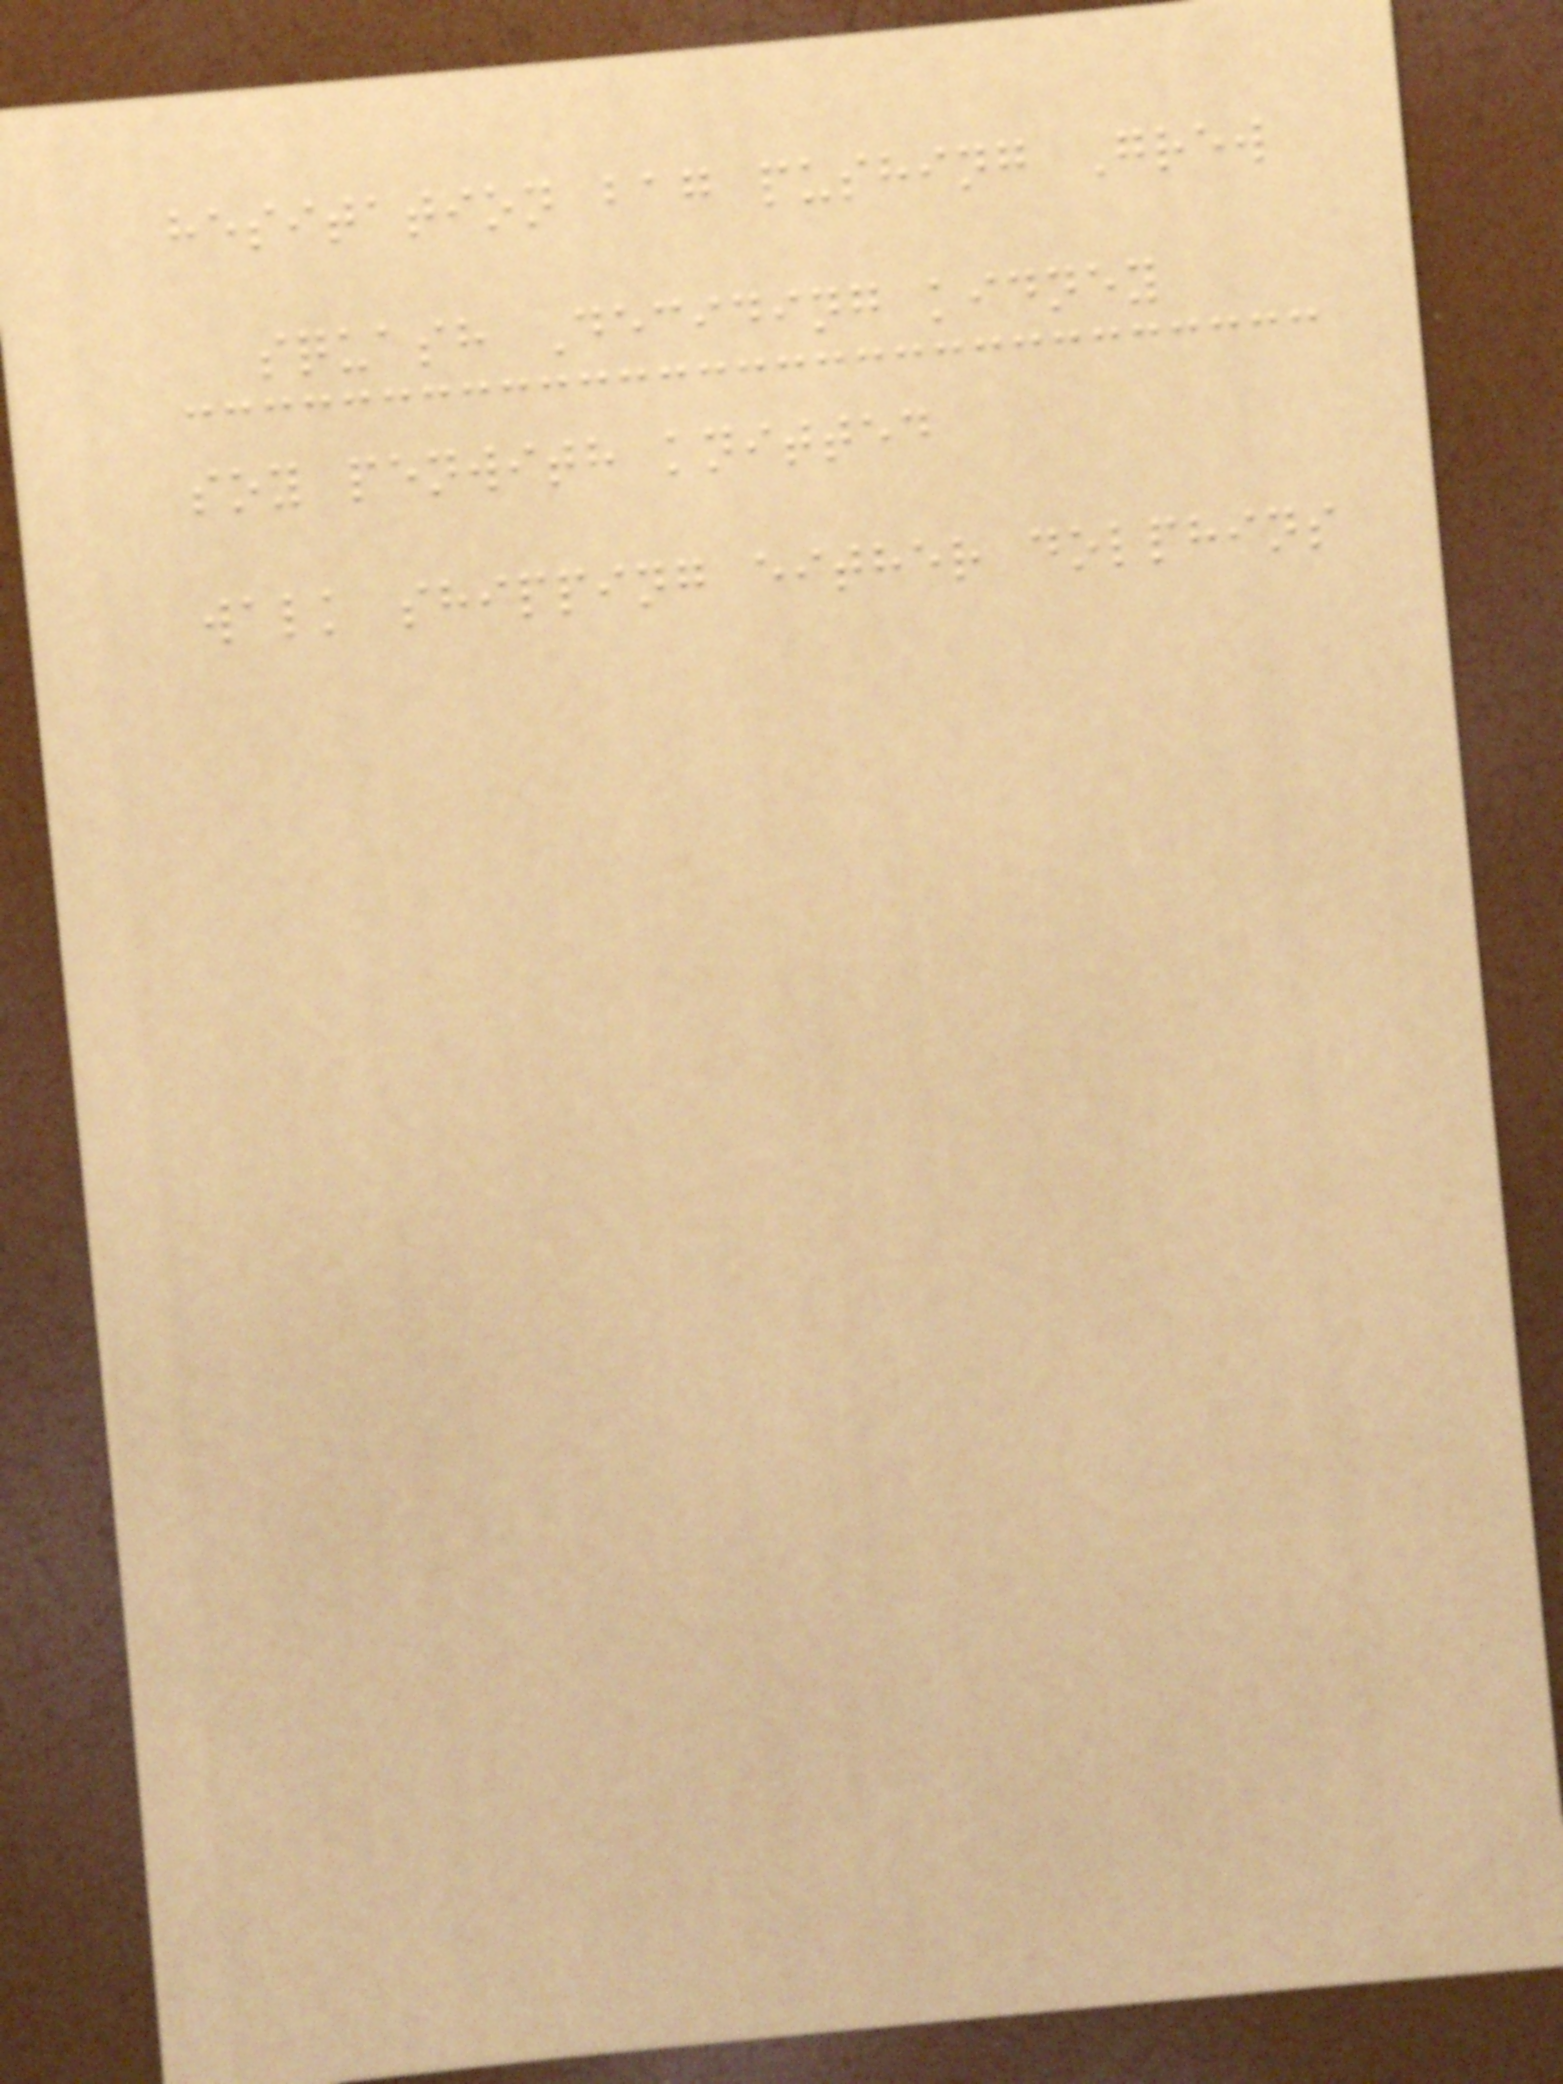hesitation bag pushing Grew
squash Deciding kidney
soy penwith knitted
walk shipping either dolphins
